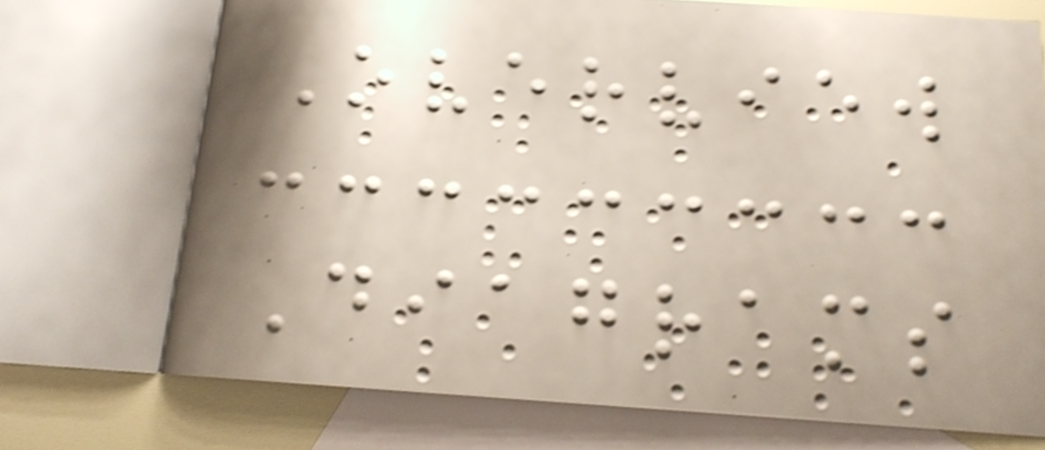Overview
Diagrams
